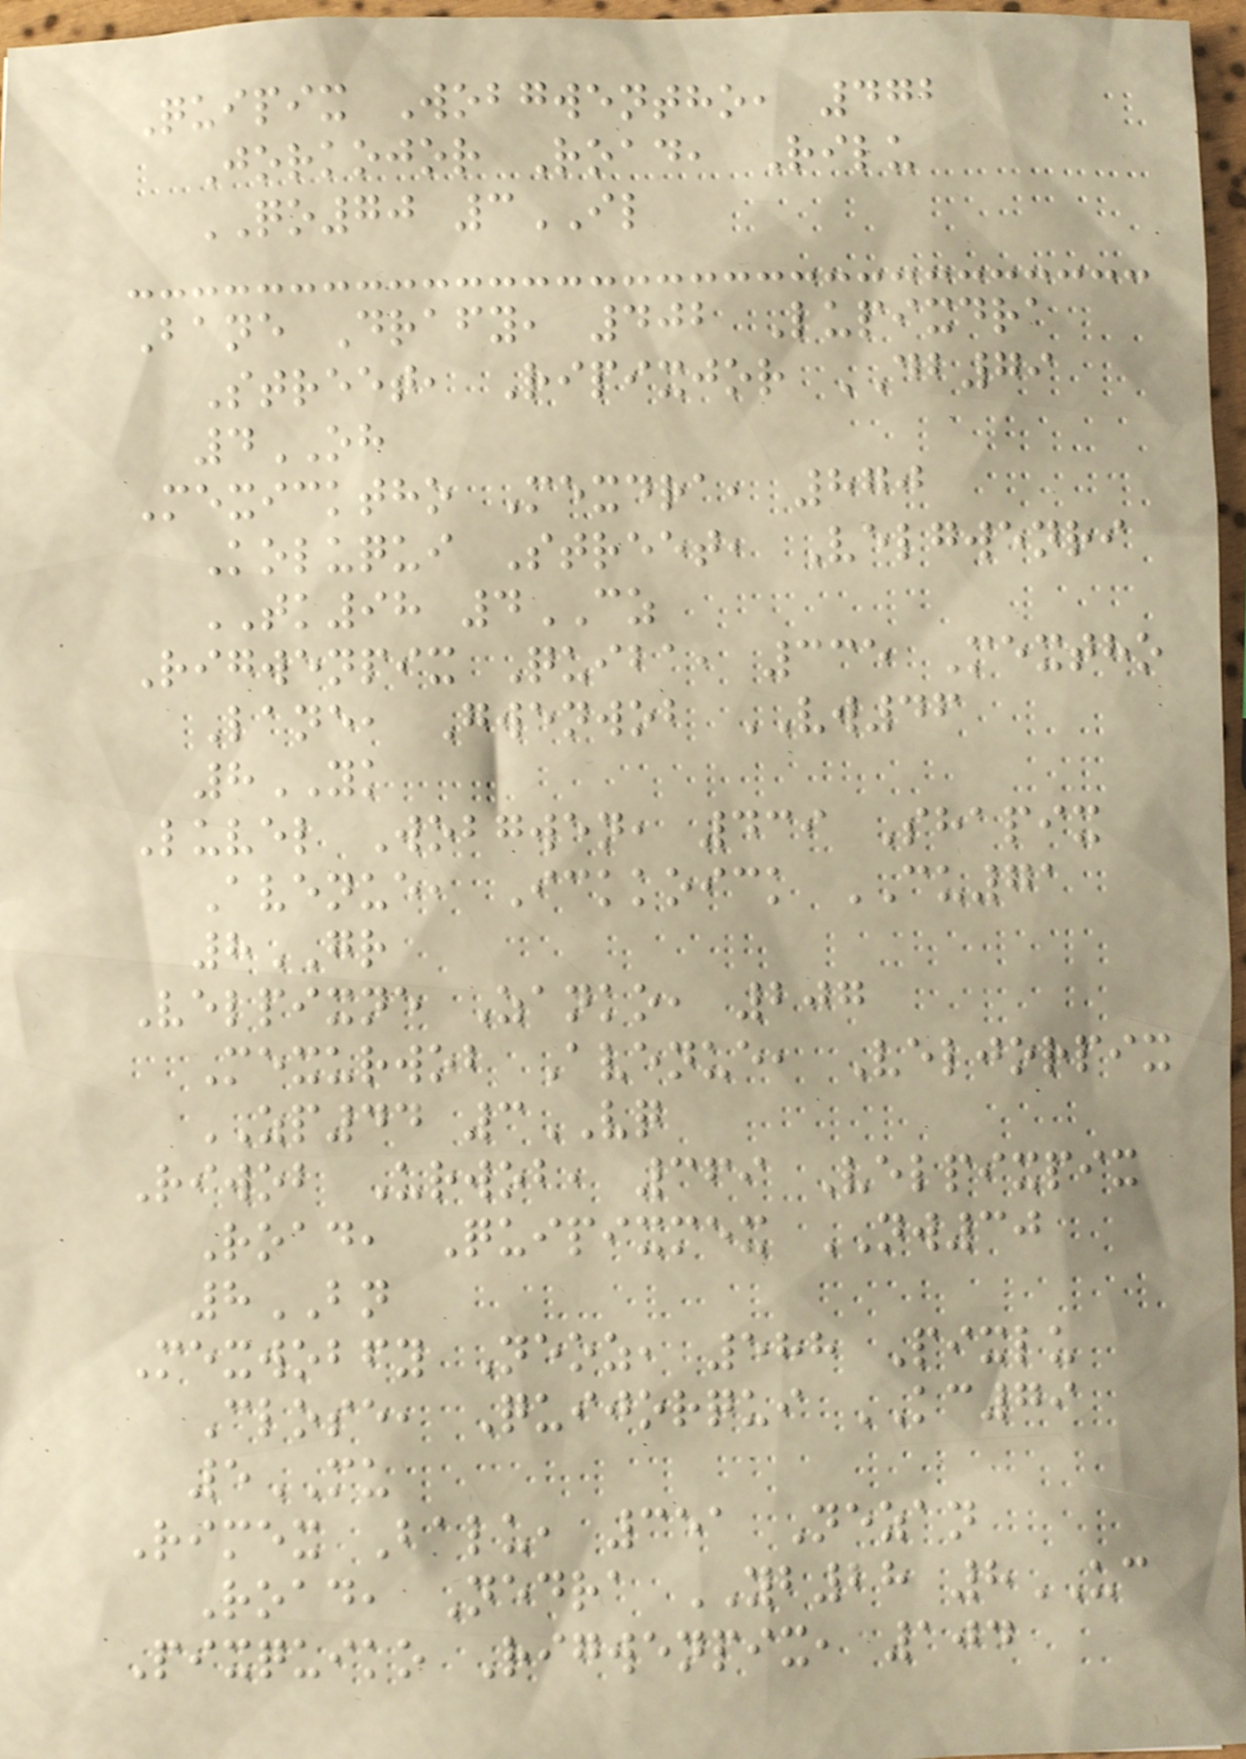Quipix Wobgwentho, 472
Jorkojor Road, Rilu
QO70 3IL
Bane Drafy, 402 Lupixdra
Street, Ripixjor DB79
4OH
Mexicktho Mexdra, 870
Koluqui Street, Velgwenri
TK98 4CZ
Rigwenpix Quiba, 335 Mextho
Lane, Gwenwob VW46
8YK
Luvel Wobgwen, 439 Shapix
Avenue, Ickkoick CU71
8GR
Velpixne Zanko, 207
Mexurwob Avenue, Veljorpix
ZP44 3VQ
Riwob Urwob, 369 Velpixpix
Road, Quipixmex NW30
8BN
Mexwobfy Neoz, 588 Pixlu
Close, Quijorqui KC79
5MU
Rimex Balu, 351 Nezan
Road, Nedra YB28 8UC
Pixquiko Rigwenpix, 104
